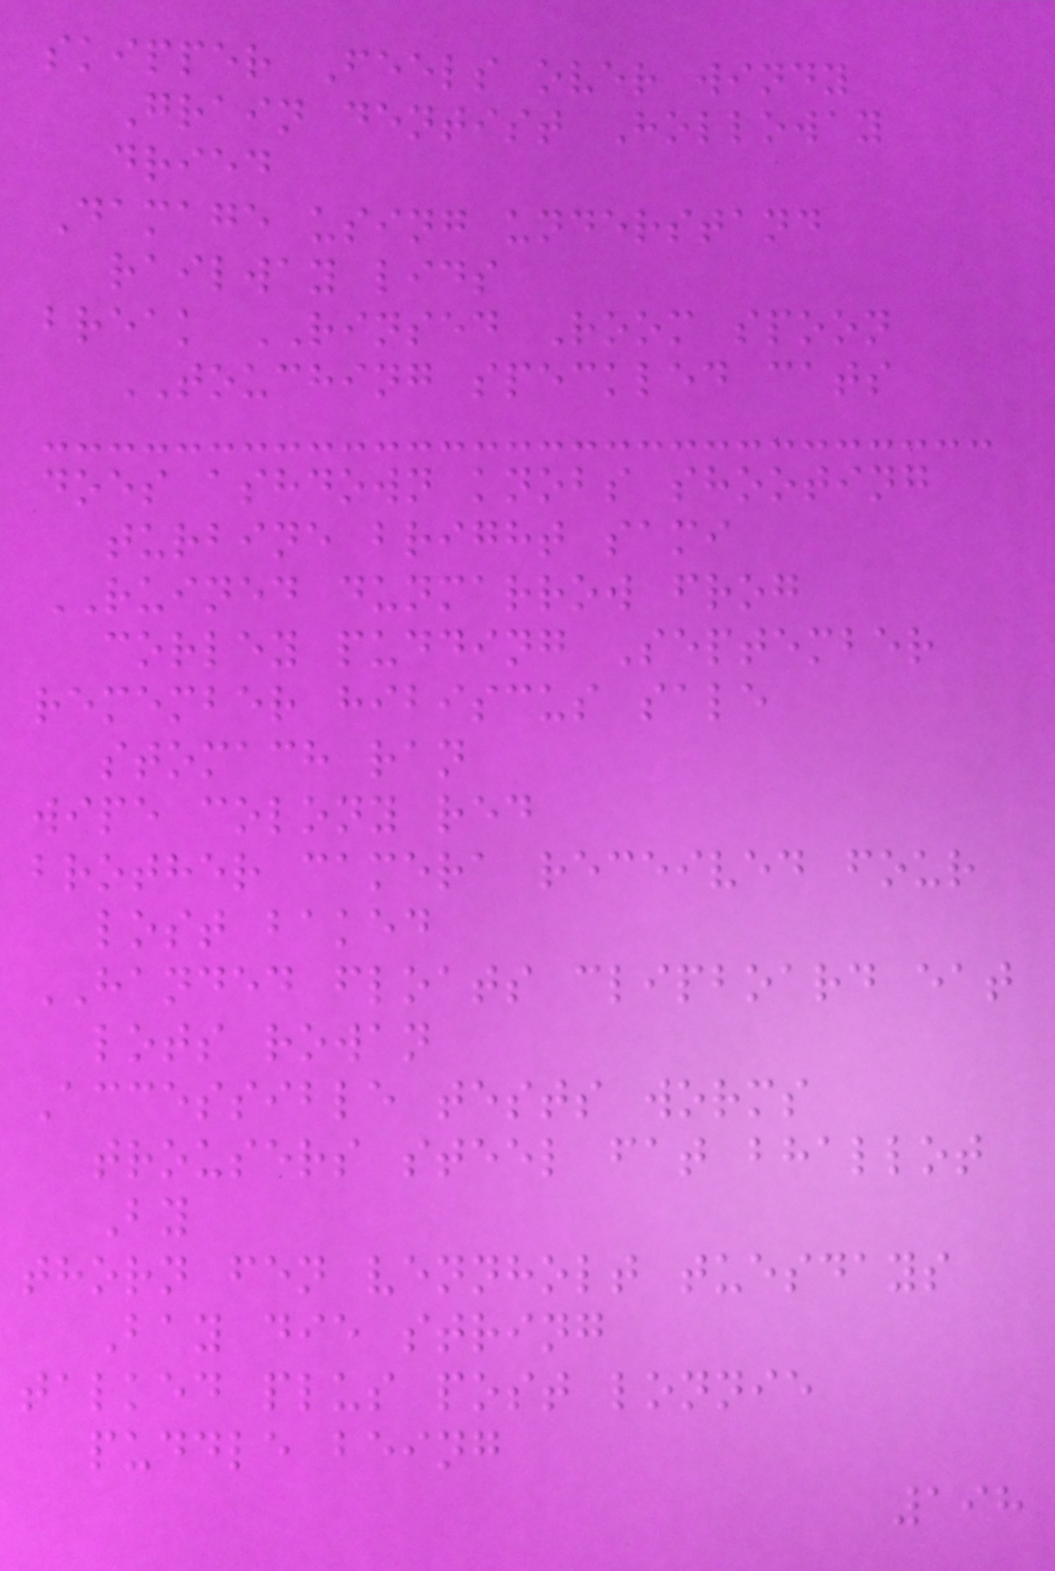skipper Feels over windy
Grain dentist Holloway
dried
Damage using understand
railway lids
break RINSED Room spoon
TOUCHING speckled cats
does ashdown knobs shooting
turbine bright sami
RUINED dunmarrow frog
corley pudding September
remember hibiscus sale
stomach ran
wipe colony red
brother camera received four
lost baked
HANDED floats clipboard eat
lots rowan
Accessible tests worms
trousers steel fat bhallot
By
thorn fen vennholt tuesdays
Bay die string
talked plus post lonnie
puddle being
198
